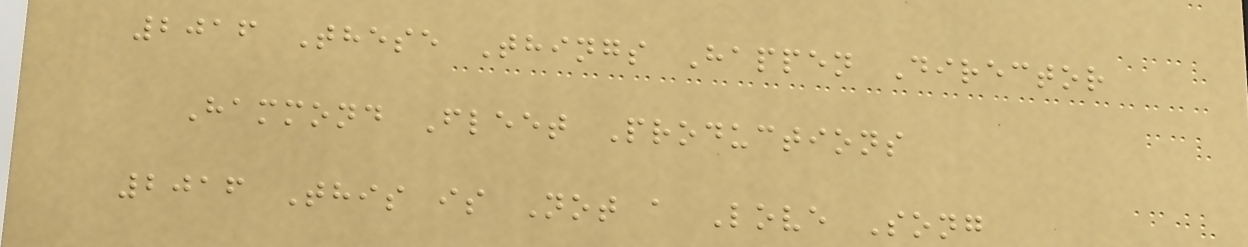2016 These Things Happen Director
Hammond Fleet Productions
2016 This is Not a Love Song
